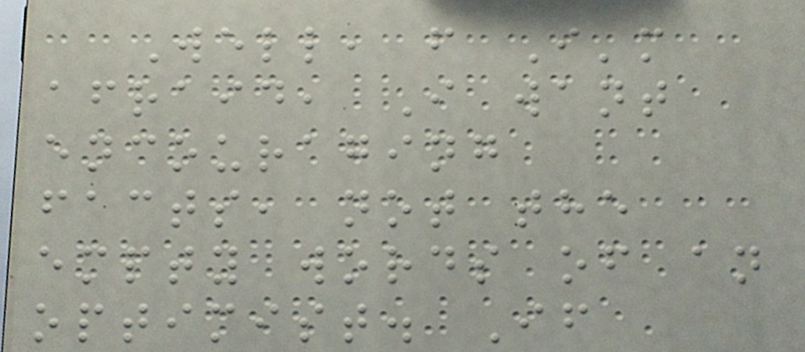Well, f I'm
afraid, I want
encouraging
facts, not the
empty words of an
optimist. If
